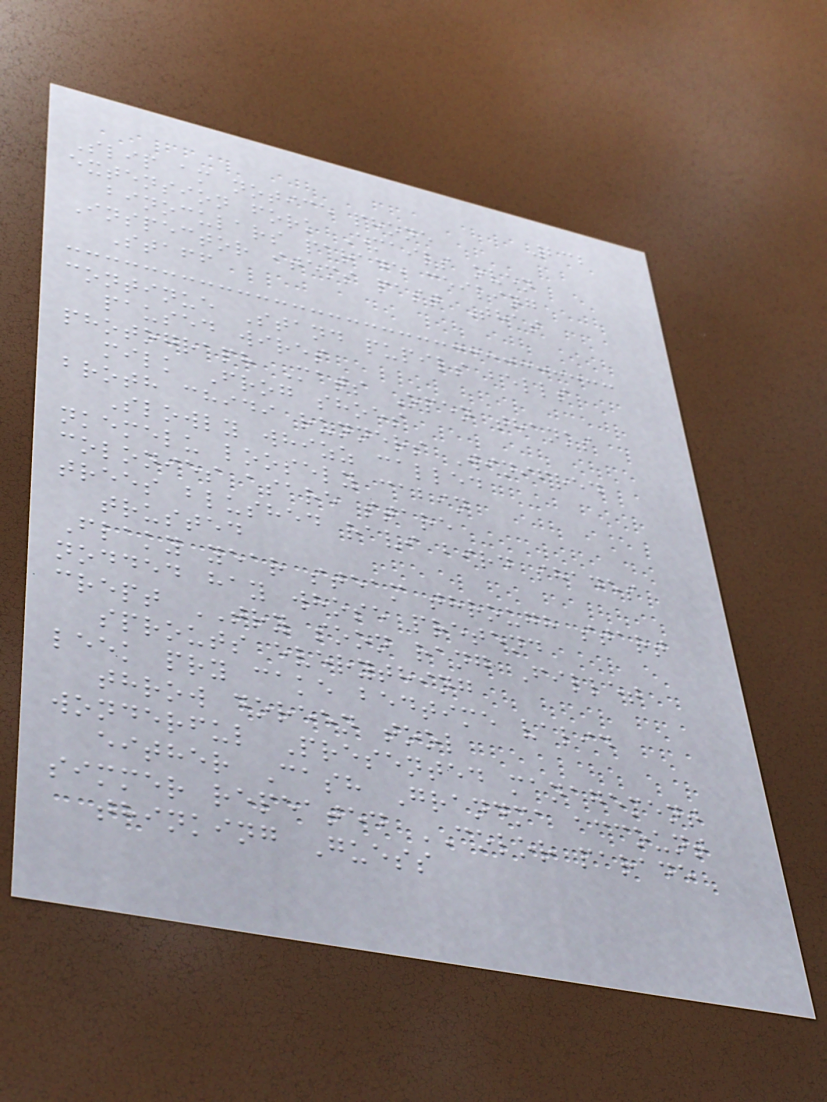232
Slip am notice phone
extension fork Emails oven
binoculars parade ceiling
Inspector items past That
Staff
continue Stand pupils bells
paused wires
photograph Mats Open thanks
milk Frog shoes
broth chidi runners Winifred
Slowly whizz called
nkemelu loosely cabin
colonies asare stare
trees blushed ravi bird shades
trusted
Flaky year steam through start
nodded hay whose pretend
crept TRY soon rang Fillet
sprouts everything
leek pry cake bedtime valid
throw doreen tool
wonderful Presented management
either Cash Grandma account
simmer repeated COLOR parade
thinking Guess
